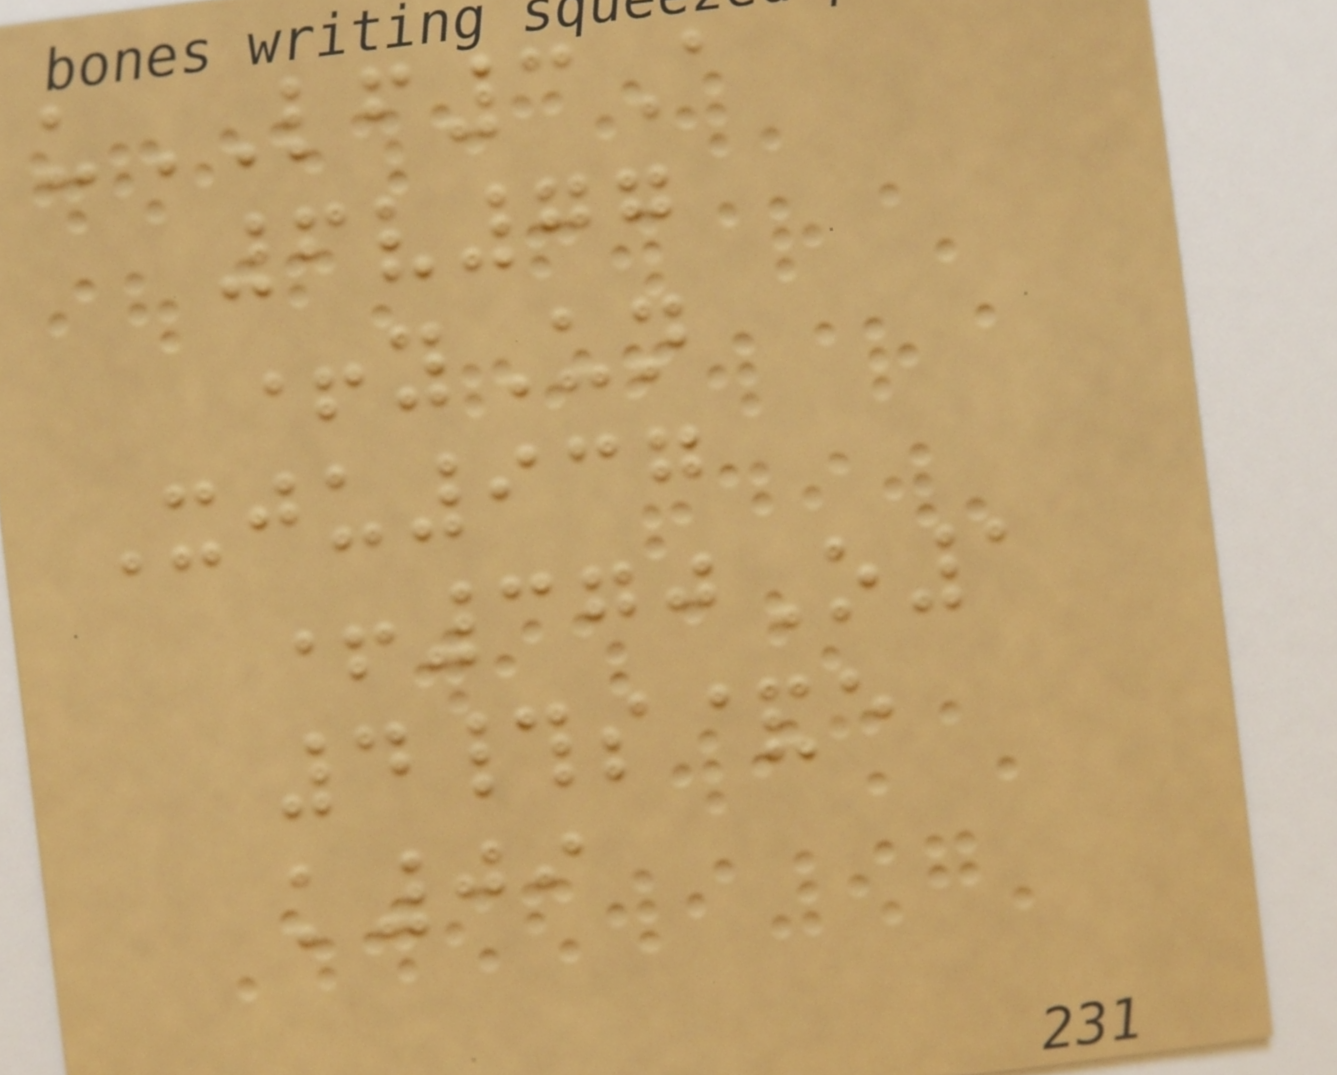uLF3A
6v77
+yUn
Xju937
+370O1
4#s&e
k09
